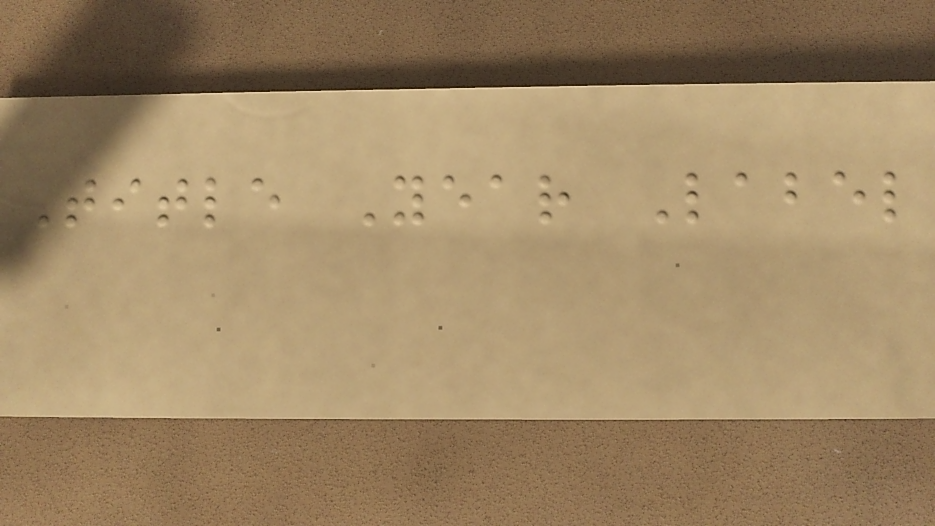Title Year Label
